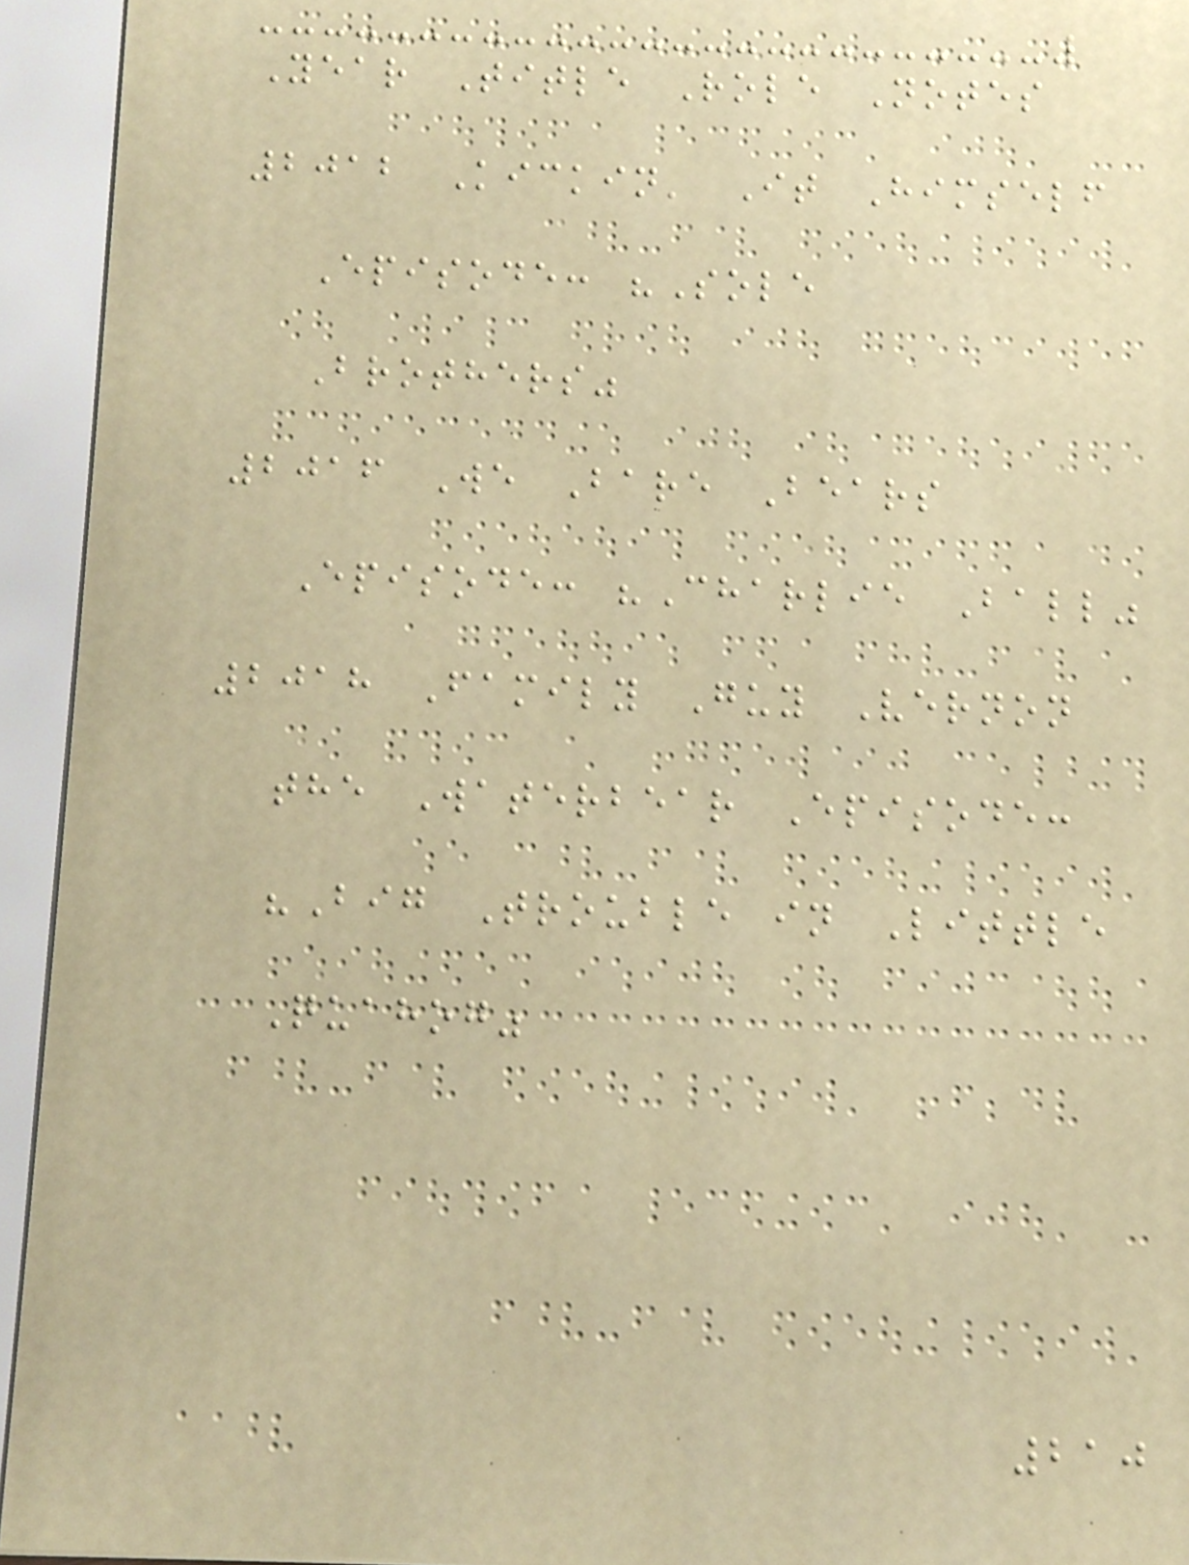Year Title Role Notes
2012 Kickin' It Himself
Episode: "Sole
Brothers"
2016 We Bare Bears
Episode: "Charlie Ball"
2018 Family Guy Vernon
the Waterbear Episode:
"Big Trouble in Little
Quahog"
210
